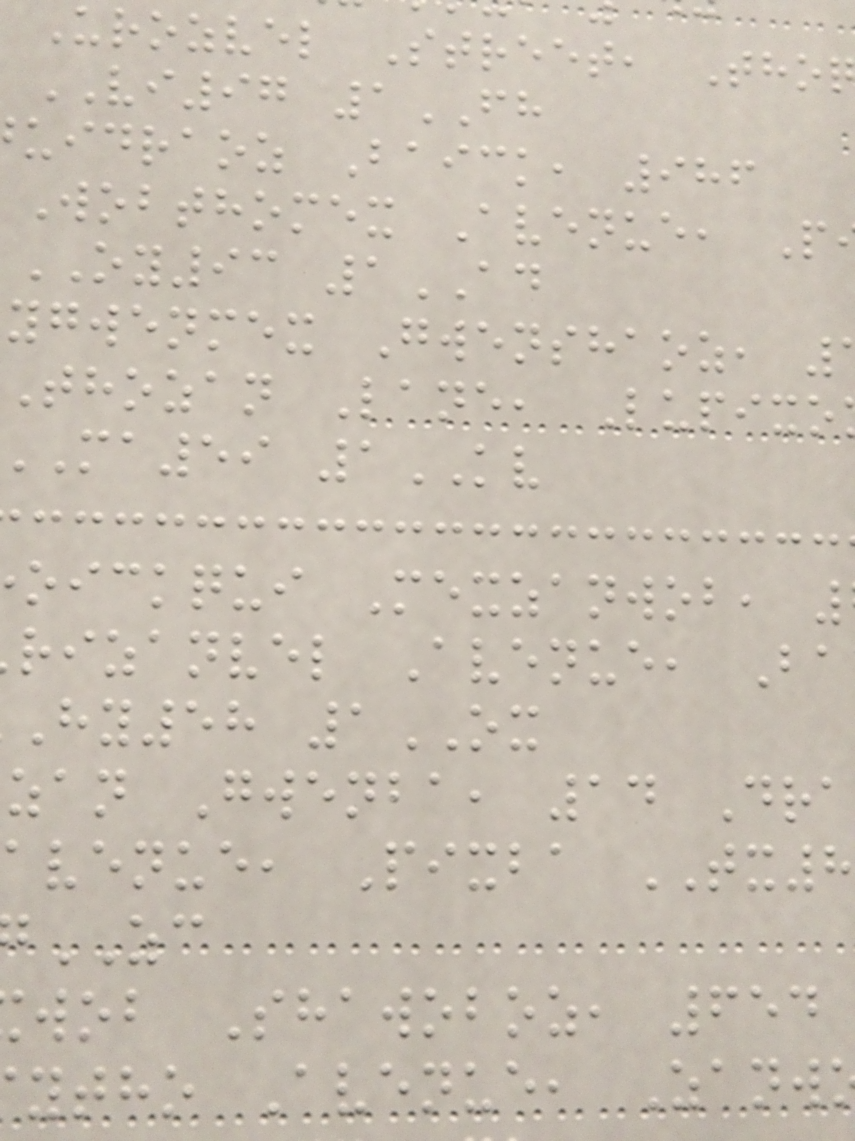Urozvel Street, Tho
VI97 1FH
uidraoz Baick, 986
Wobthomex Avenue, P
OY93 1AD
ygwenmex Gwenshaoz,
Thozan Lane, Lupixo
ma59 1KV
oickqui Mexzanwob,
rizanvel Avenue, Ba
hy58 1OX
zan Gwenba, 14 Dra
avenue, Pixba TX8
ZC
wob Shawoboz, 654
ytho Avenue, Zanw
